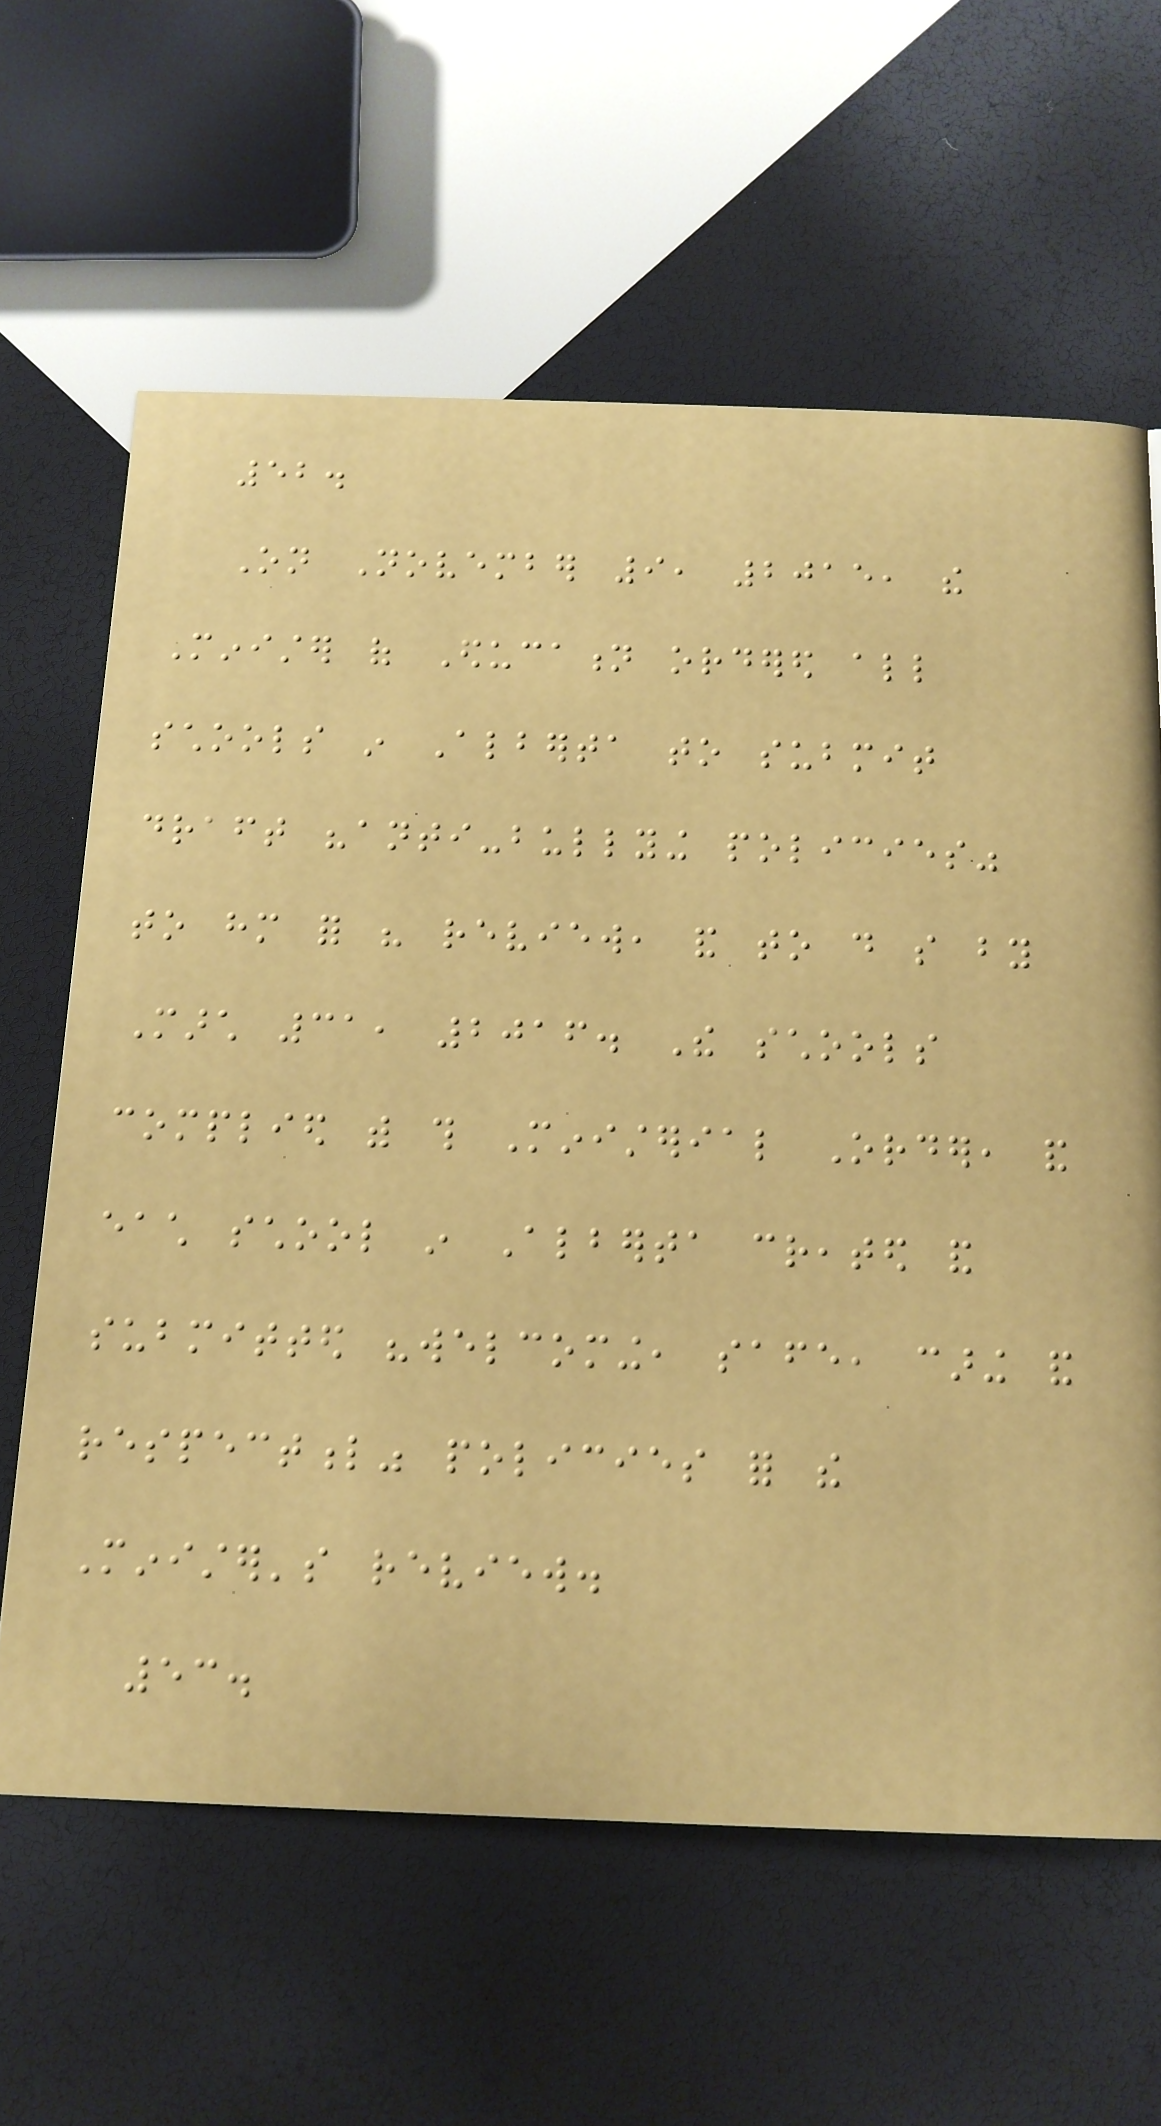52.
On November 9, 2015, the
Minister of Education ordered all
schools in Alberta to submit
draft "anti-bullying policies"
to him for his review, and to do so by
March 31, 2016. The schools
complied with this Ministerial Order, and
each school in Alberta created and
submitted "welcoming, safe, caring and
respectful" policies for the
Minister's review.
53.
